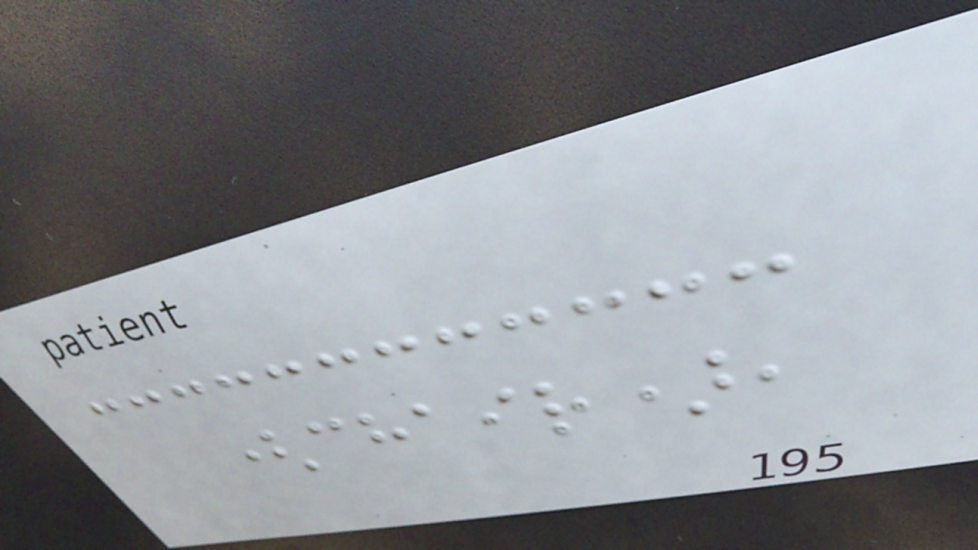(chair),
